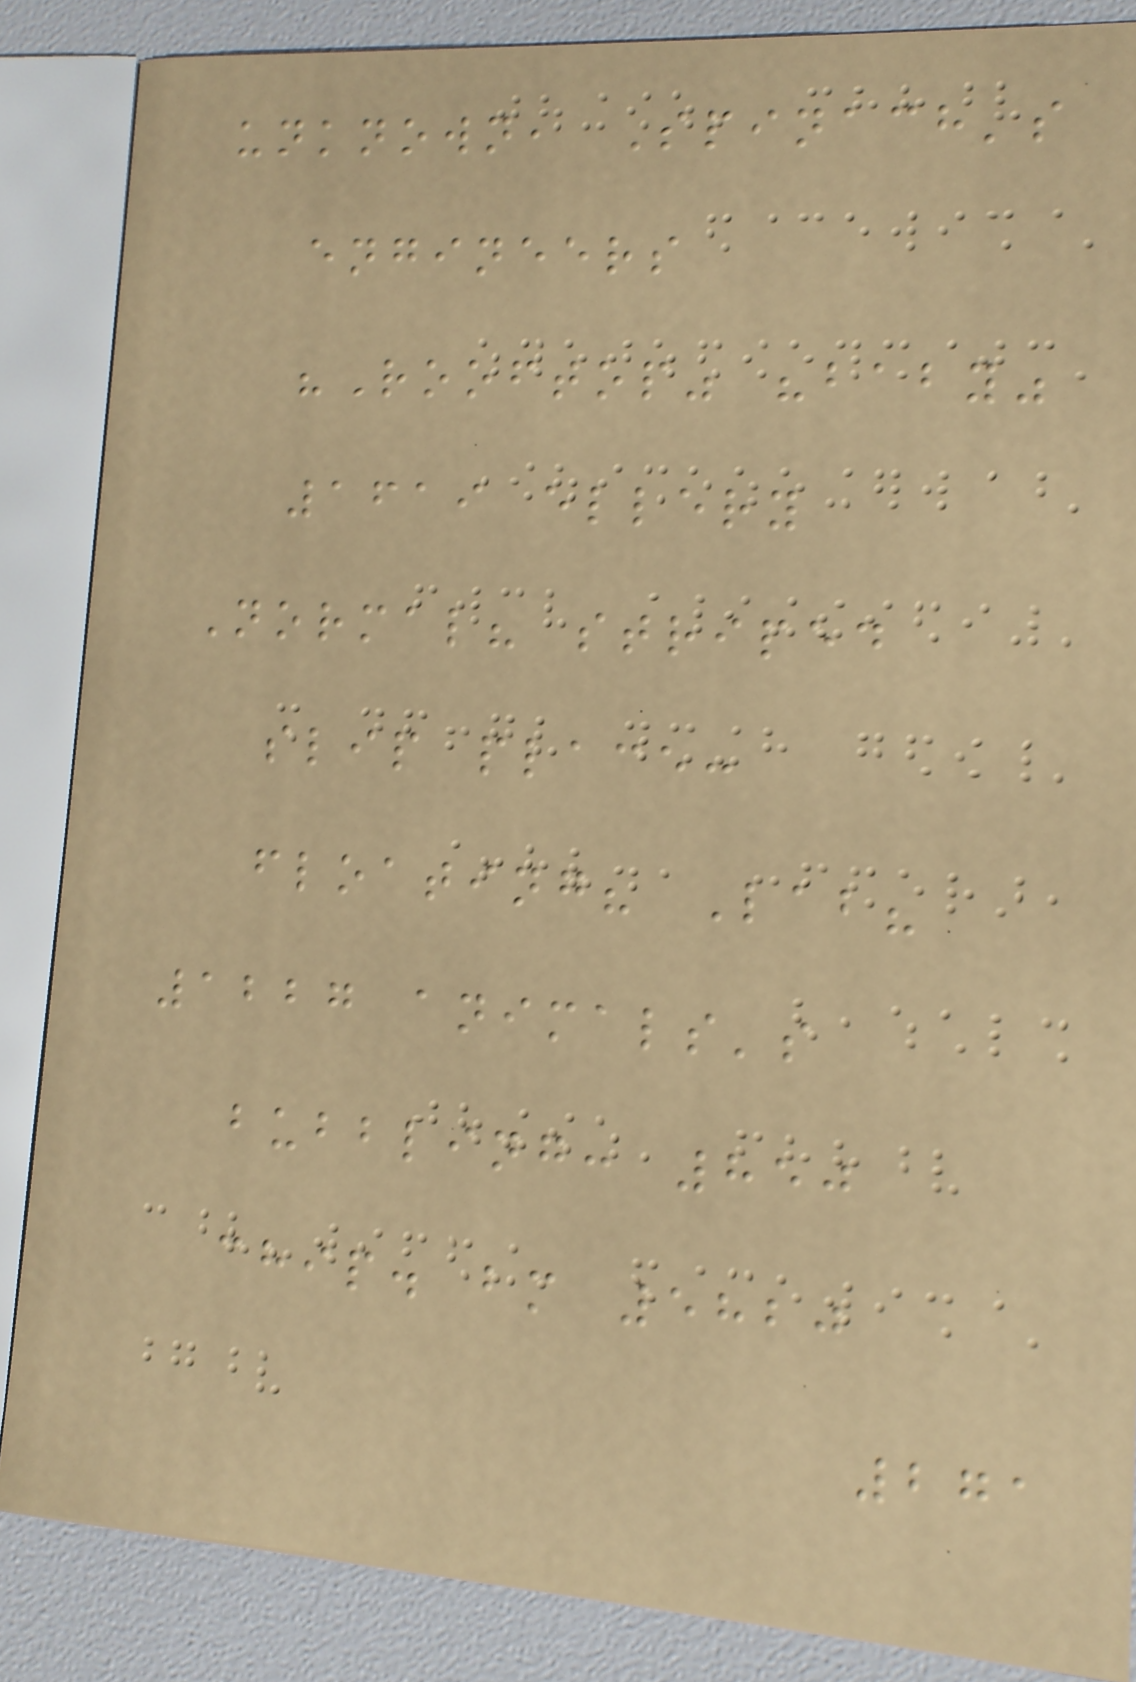unknown, Spinach's
engineers
"Rooftop" "baby"
1619 ellery
Normal? striped
slip place:
floating? Lab?
1227 animals's
bubbling: 850
chip. bm 5820
271
